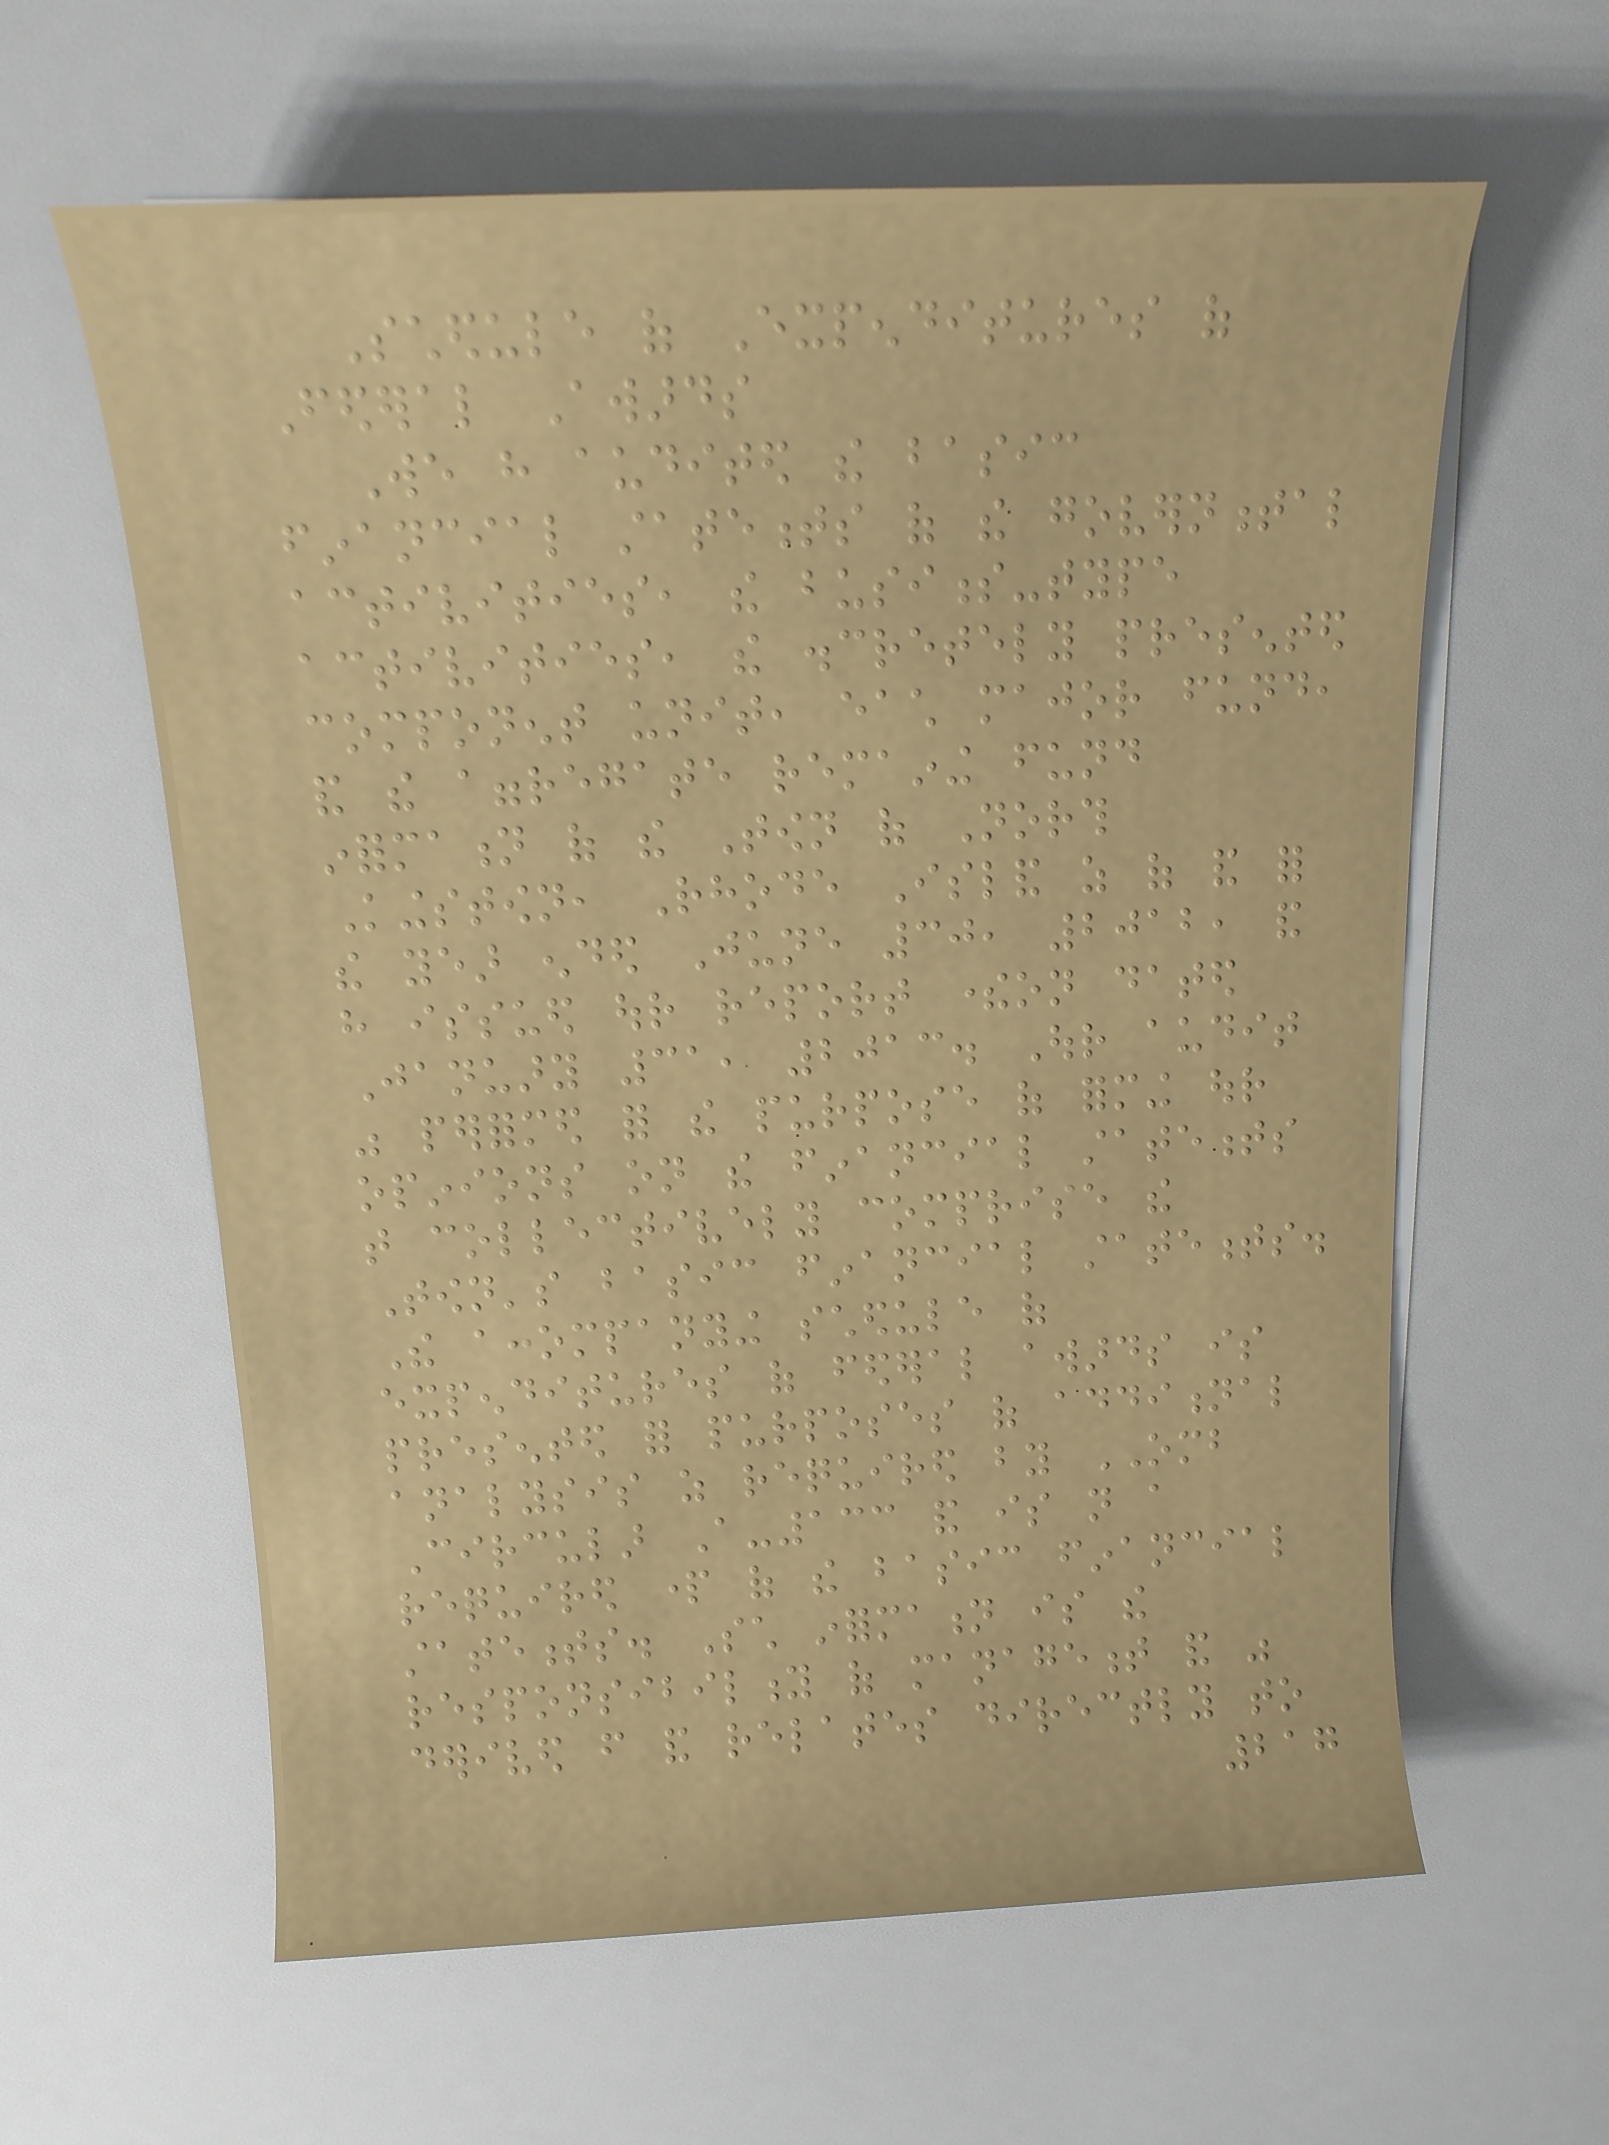Schedule of Expenditures of
Federal Awards
We have audited the basic
financial statements of the governmental
activities, the business-type
activities, the discretely presented
component unit, each major fund,
and the aggregate remaining fund
information of the Town of North
Kingstown, Rhode Island as of and for
the year ended June 30, 2012, and
have issued our report thereon dated
January 31, 2013. Our audit
was performed for the purpose of forming our
opinions on the financial statements
that collectively comprise the
Town's basic financial statements.
The accompanying schedule of
expenditures of federal awards is
presented for purposes of additional
analysis as required by OMB
Circular A-133 and is not a
required part of the basic financial
statements. Such information is the
responsibility of management and was
derived from and relates directly to
217
